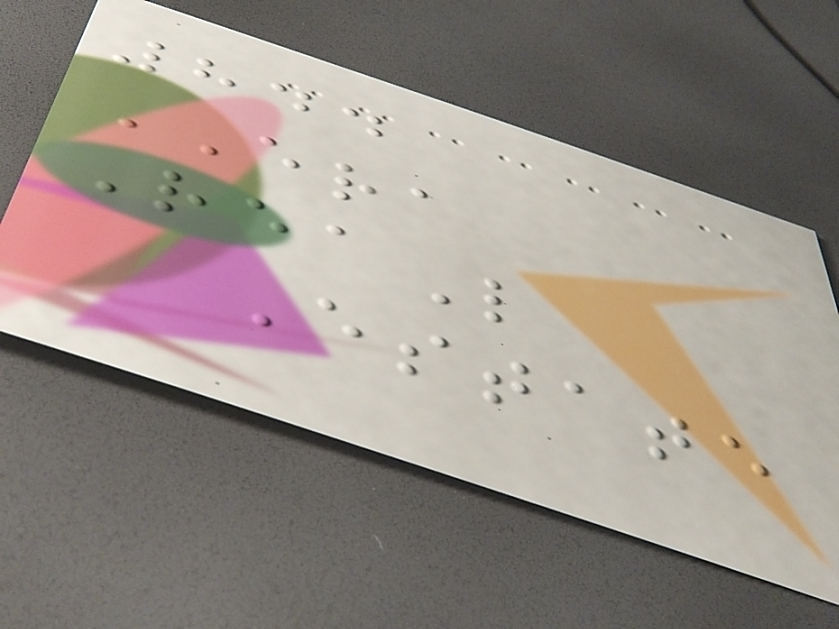844
ERA
ReaL
Estate
